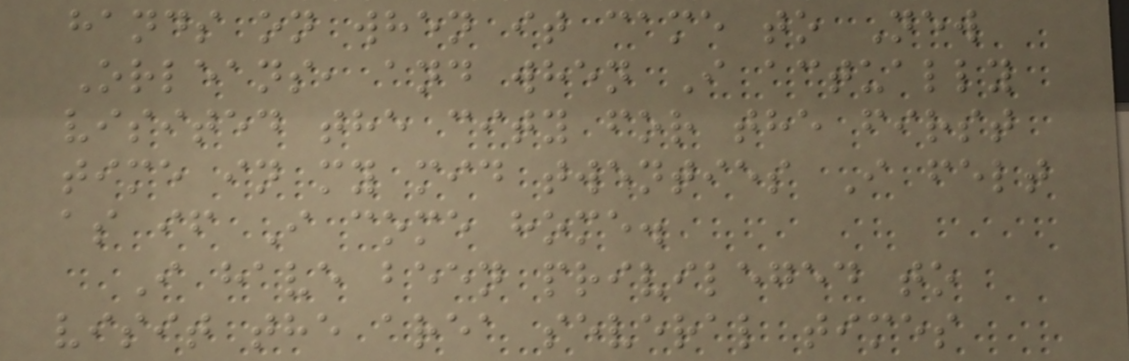hands on when it came to New
Orleans, and when I actually
visited the city for the first
time in my mid twenties I felt
as if I come home.
I have been privileged to
visit the area several times
